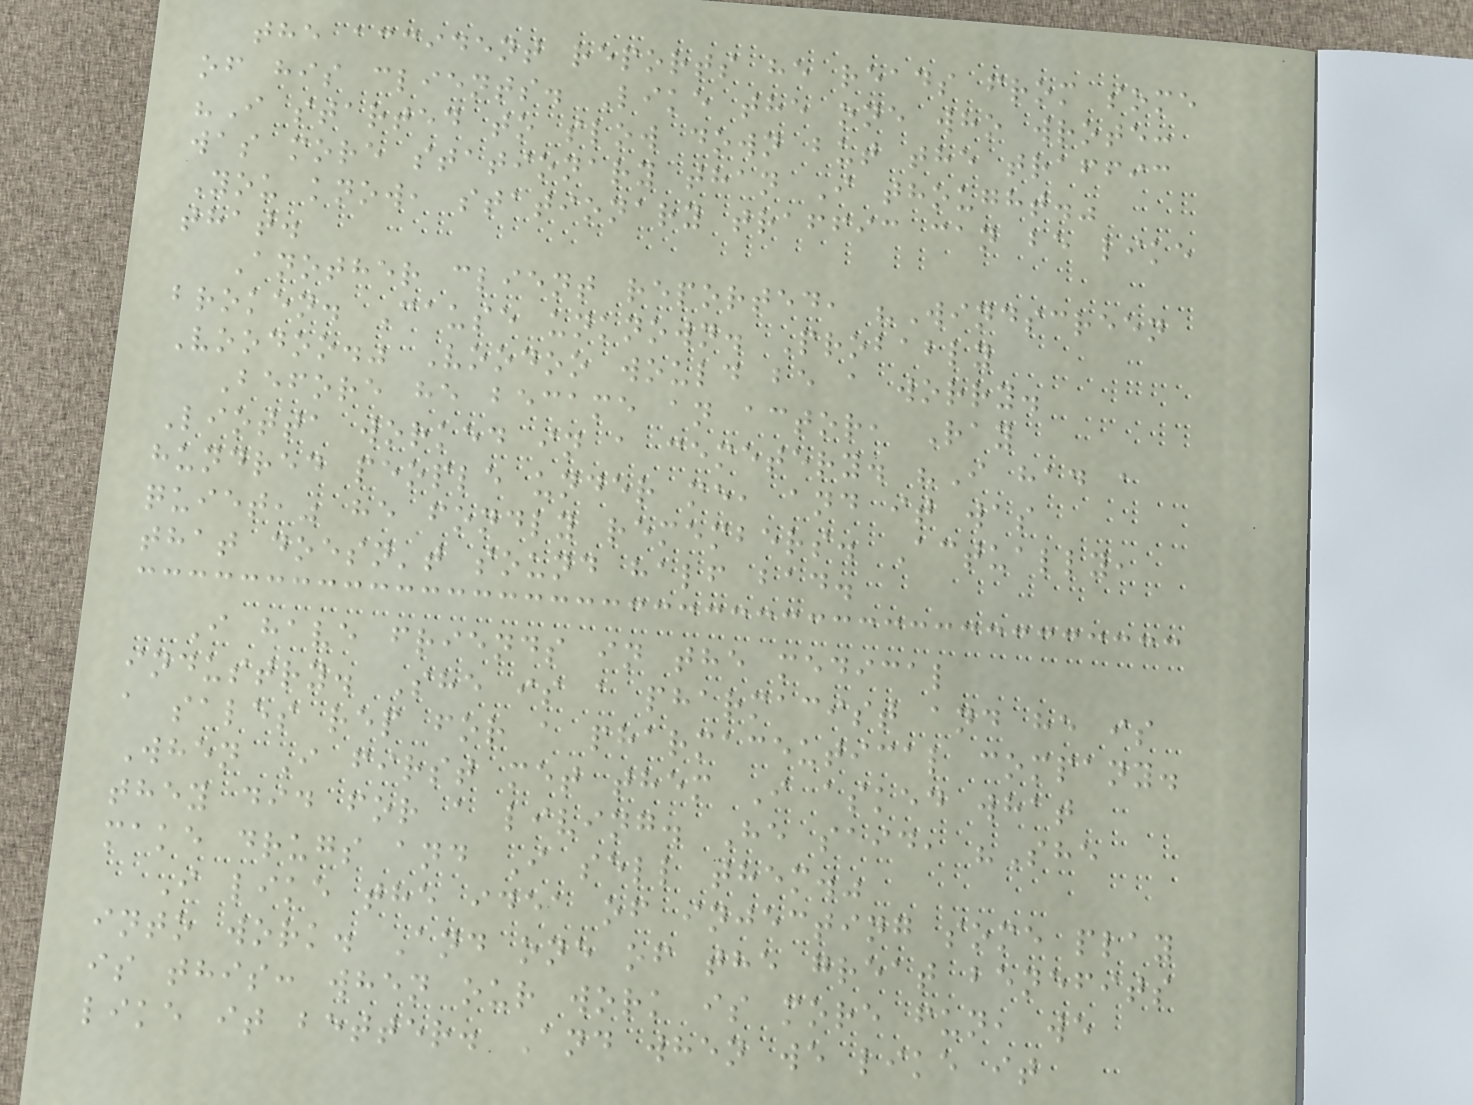the accident reports he reads from some
of his clients. Like the one who wrote:
"I started to slow down but the traffic
was more stationary than I thought."
You know, stationary traffic can be like
that.
Another client reported, "Windscreen
broken. Cause unknown. Probably
Voodoo." Voodoo would be a worry.
Before he became an actor, Ray
Liotta worked in a cemetery. "I had a
hundred people under me, and it was
quiet," he fondly remembers. Actually,
that doesn't sound half bad.
I have friends in the medical
industry. She is a pharmacist and he is
a sales rep for a pharmaceutical company.
When I first met them I asked what
they did for a living. He said, "She
make drugs and I sell them."
I like the idea of injecting some play
into work. And one of the great benefits
is this: when our work is more fun, we
like it better. And when we like it
